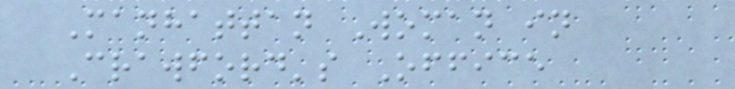Manhattan Woman in
Crawford's Office
